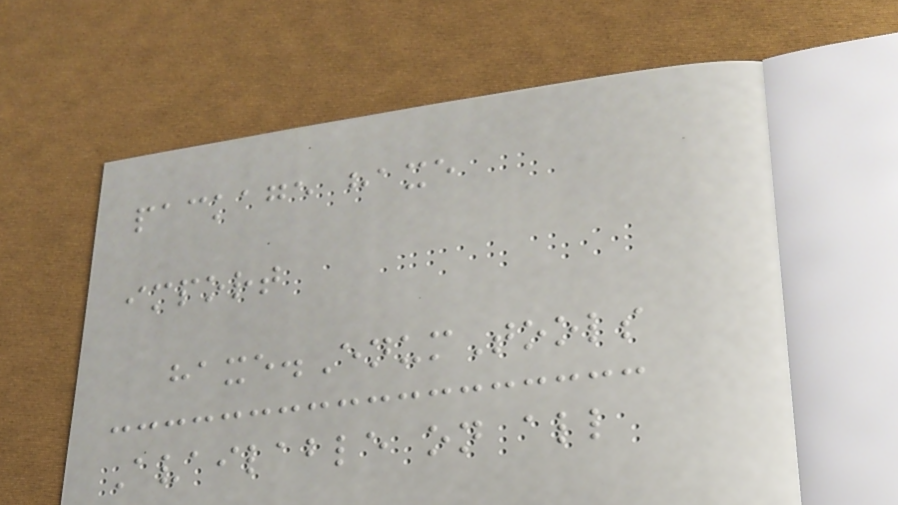package haxe
import
haxe.EnumTools
Available on all
